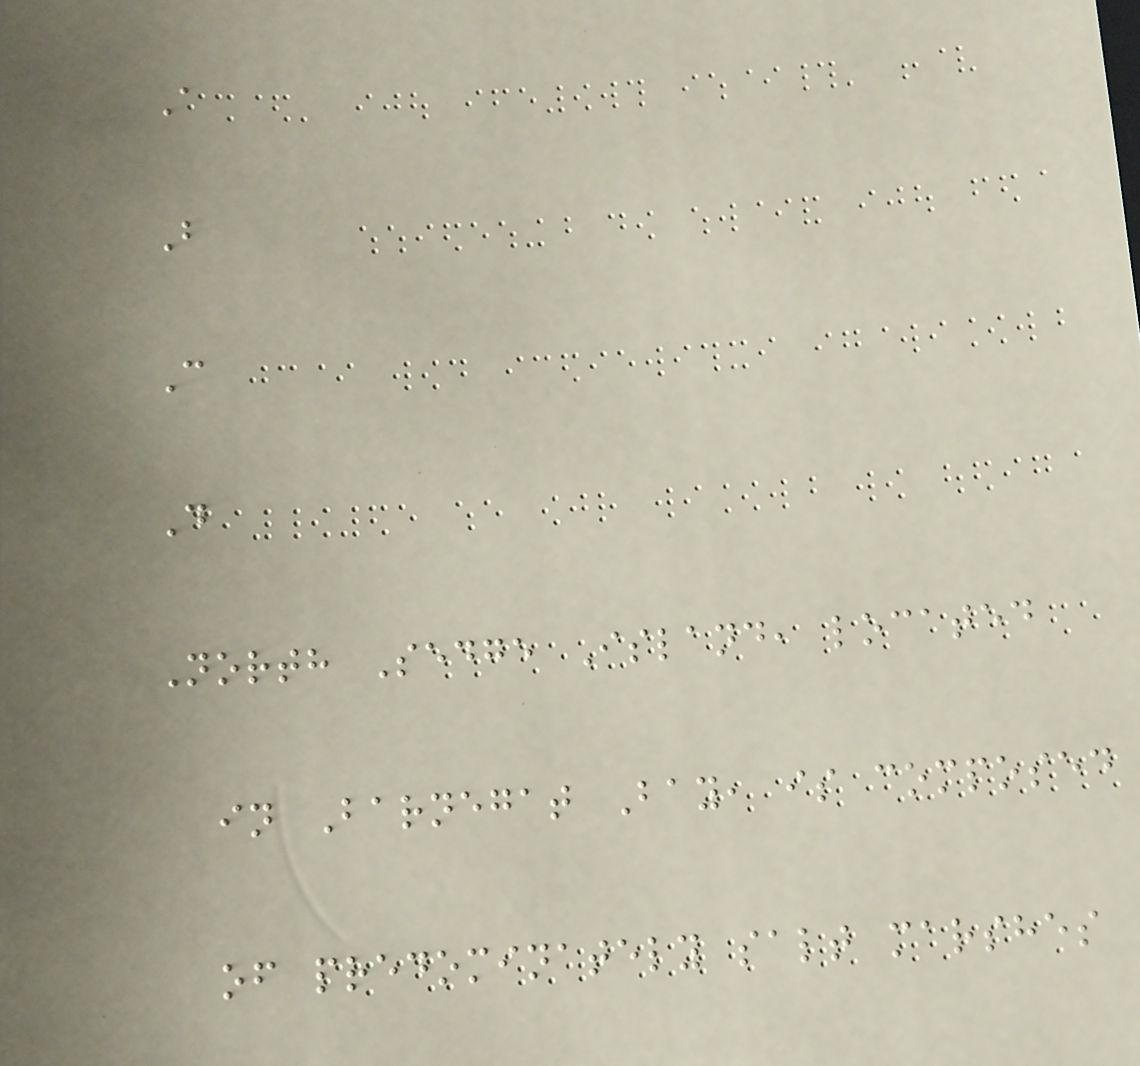A
B
C
D
North Sedge Island, located
in Barnegat Bay, is composed
of predominately salt marshes
